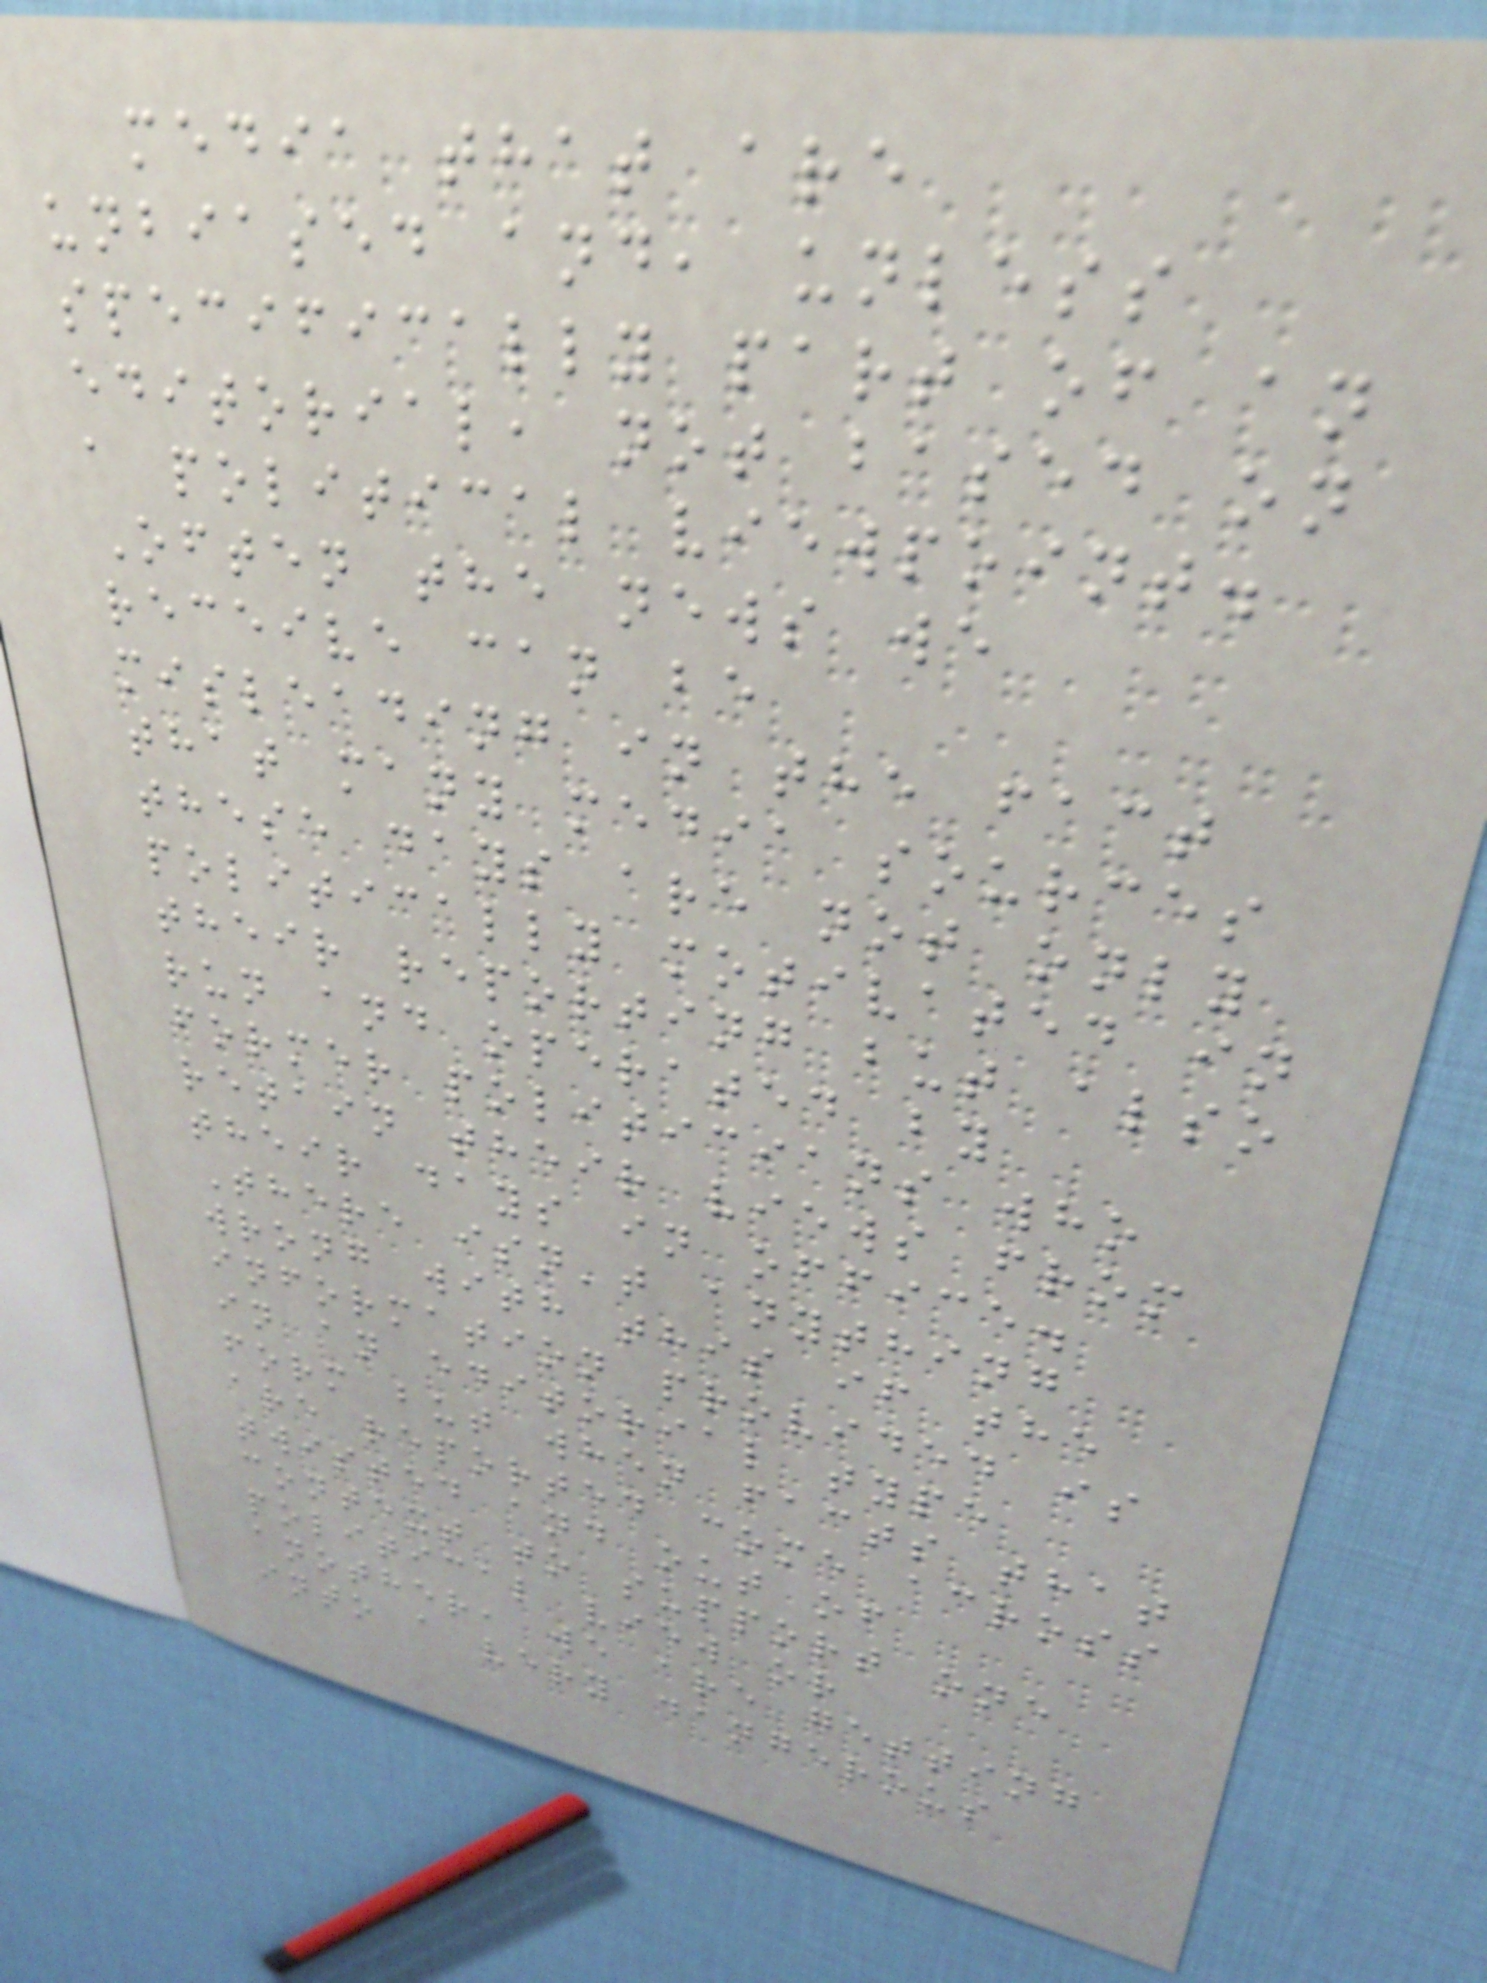media that are
unbiased and, unless
specifically part of an
editorial, not based on
a political viewpoint.
Often the news we
receive can be
misleading in the fact
that many media sources
these days are not only
politically motivated in
their reporting but also
run and operated by
former politicians who
retain their views from
their days in office.
There isn't anything
wrong with this if the
information provided is
in an editorial type
form but when facts that
are reported come across
twisted and out of
context to support one
political view or
another, we are getting
into a very dangerous
